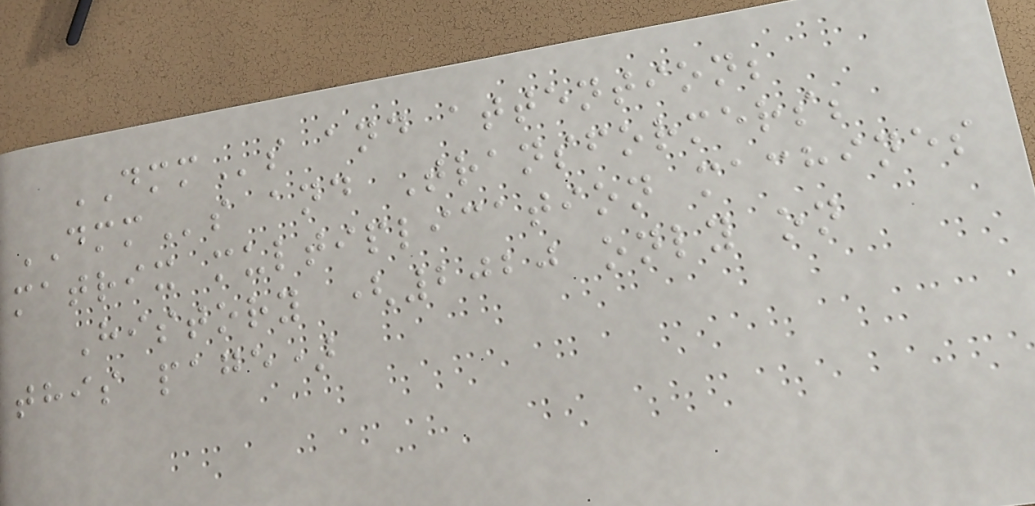DMMs and attention;
DMMs and Transformers;
matrix multiplication machines
History (2020 only on
this page)
